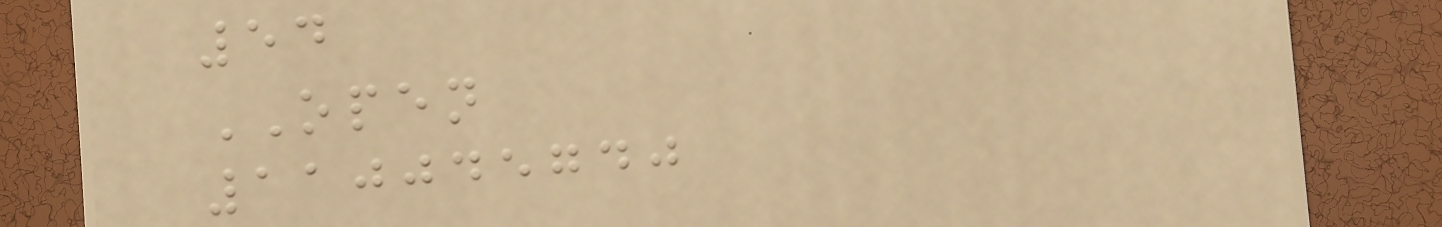54
OPEN
110045740
